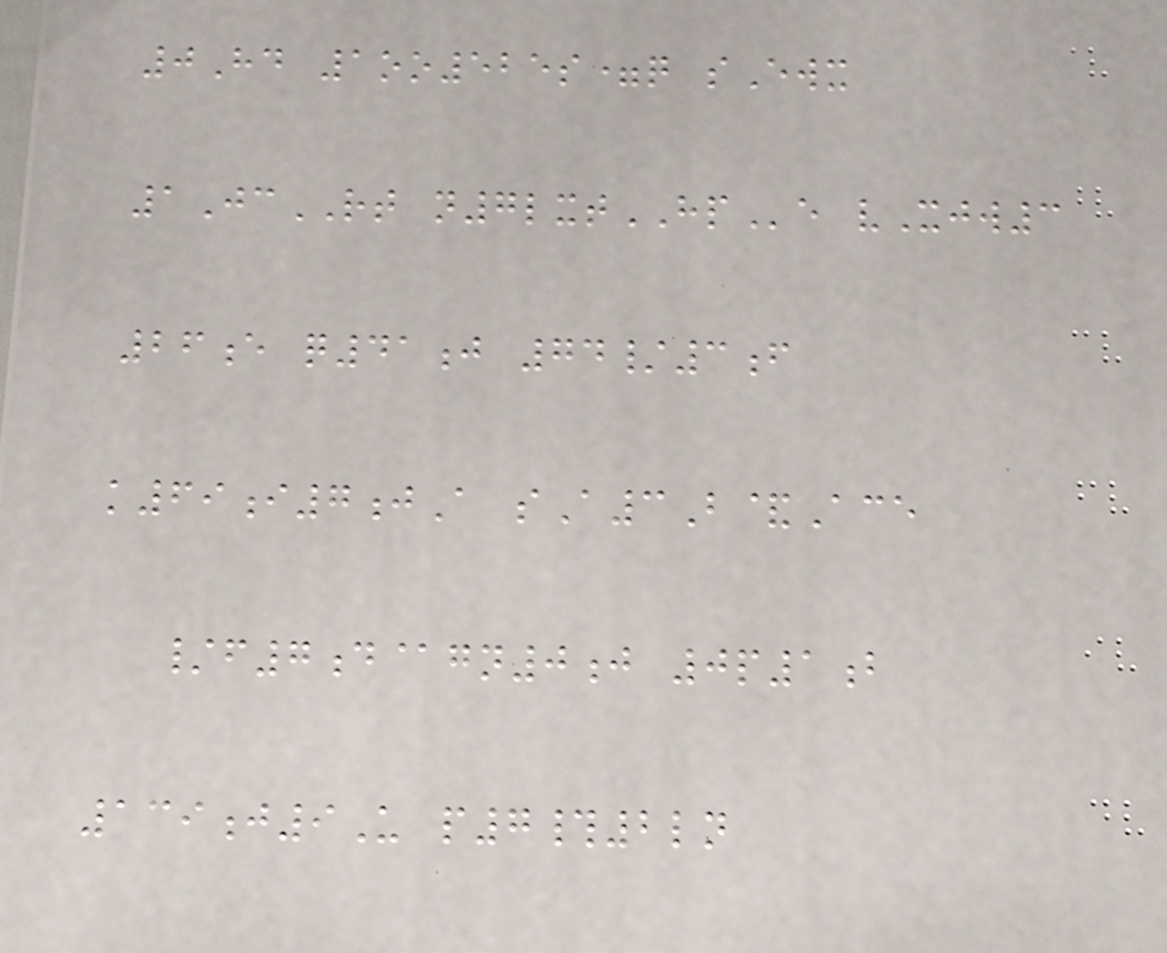0Hd 1oo525s=q sEwx
1JcRT n7lxtHPe vXjw3
26e q41j 74/3f
k69i7jA sA3B&Ace
/f7d@gn0j 0p1b
139j9U p7#2ln
